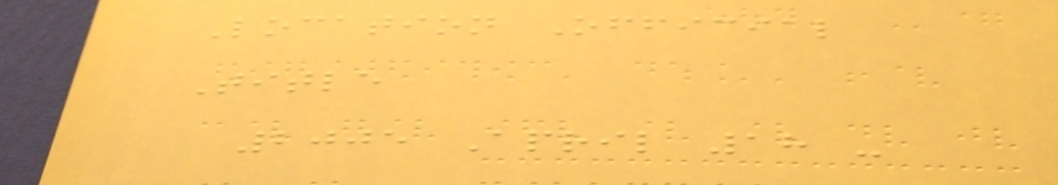Location Official
Title
2005 April 18 -
